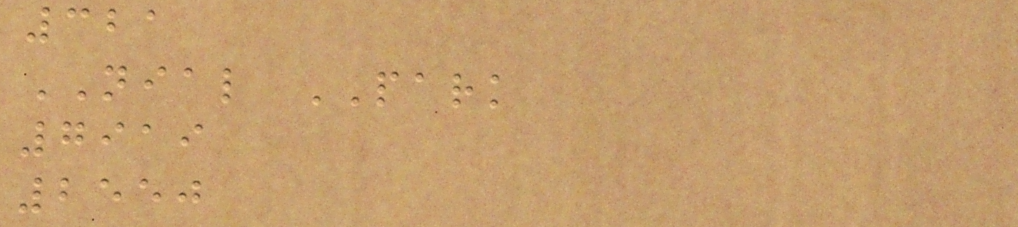321
NIAL PARK
7919
2550
